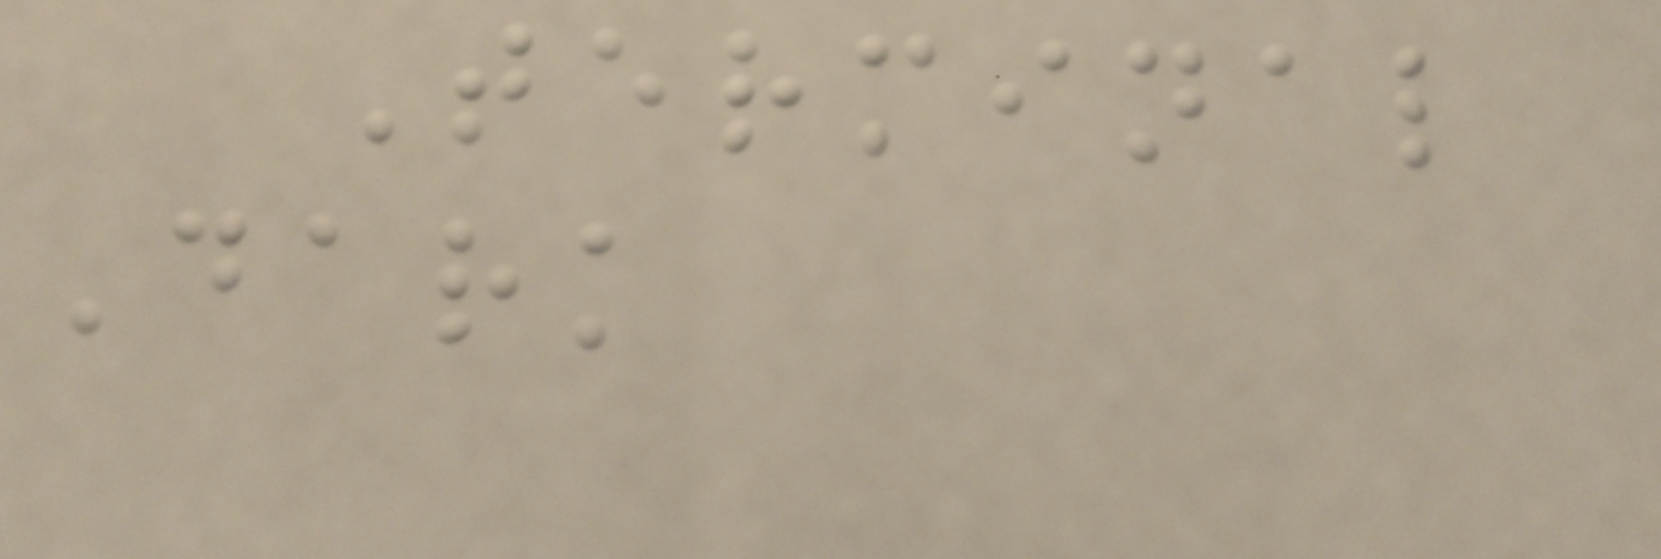Terminal
Dark
